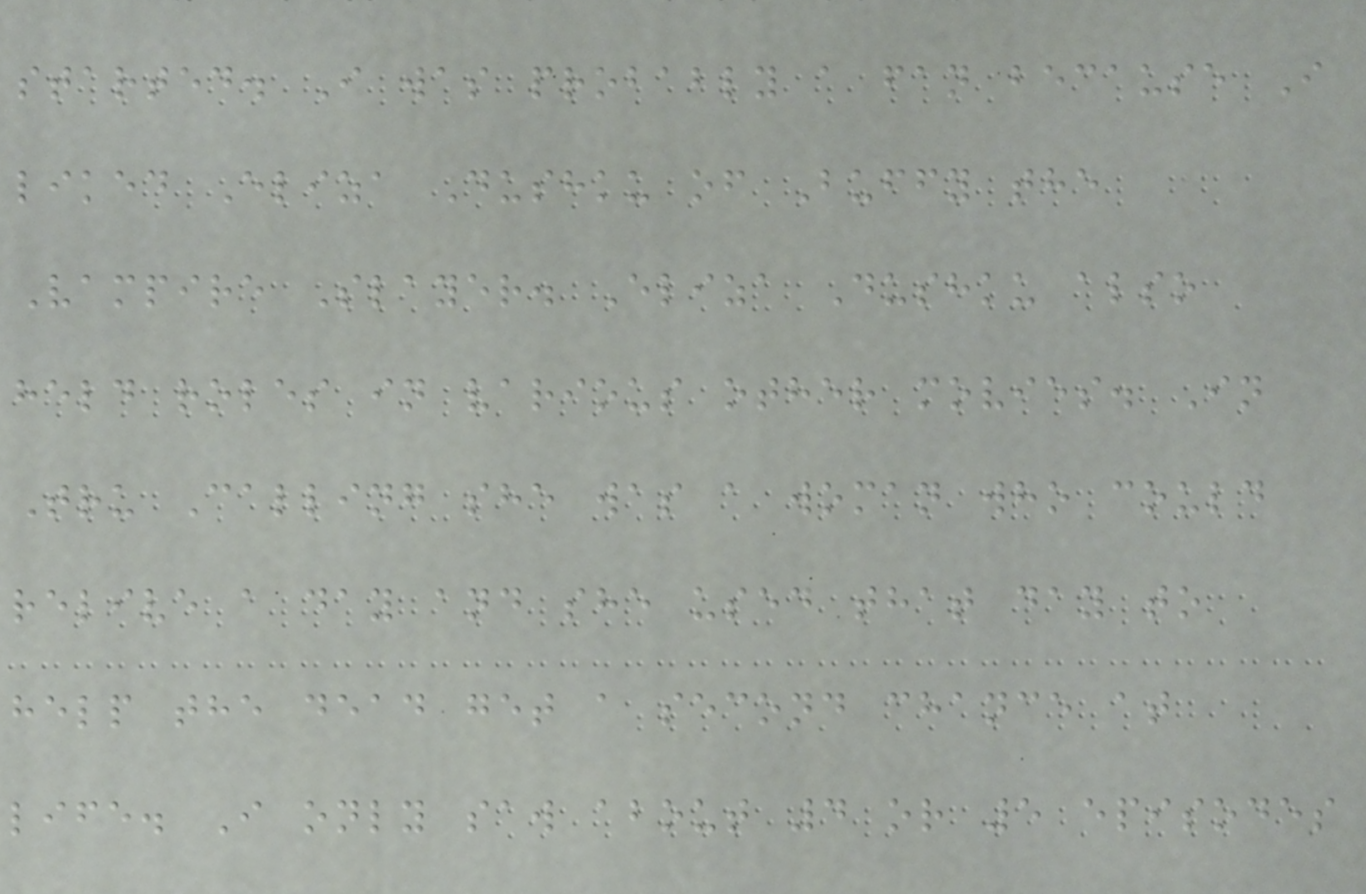started. I was probably a fan because I
liked Eliza Dushku of Buffy the
Vampire Slayer. Eliza Dushku also
held roles in various other movies. In
Tru Calling she was a woman who could
relive a day and she used that day to
help the dead get a second chance at
life. I only saw about 4 or 5 episodes
